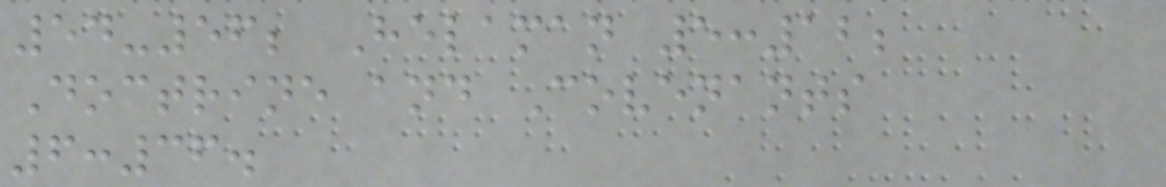54-56; Helaman 5:12;
Doctrine and Covenants
6:36.
